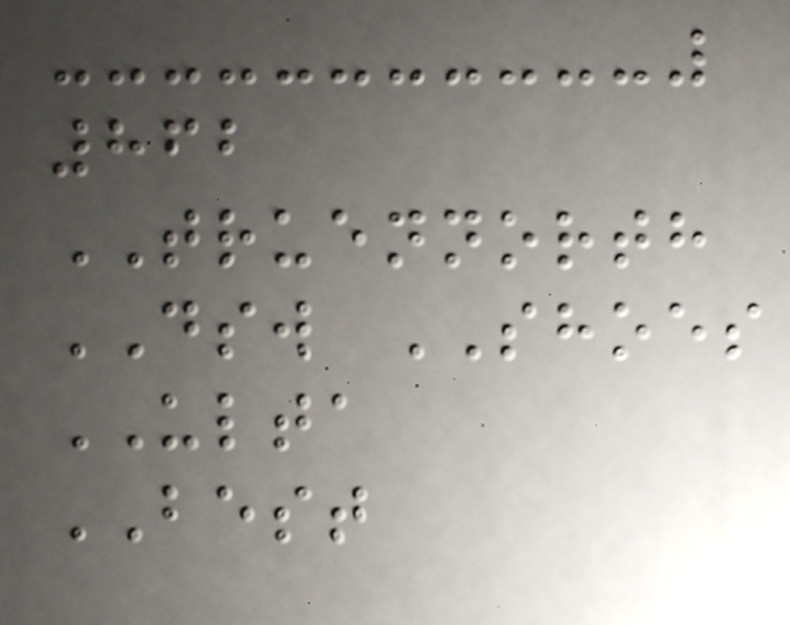862
TRUENNORTH
DSW SHOES
ULTA
BEST
